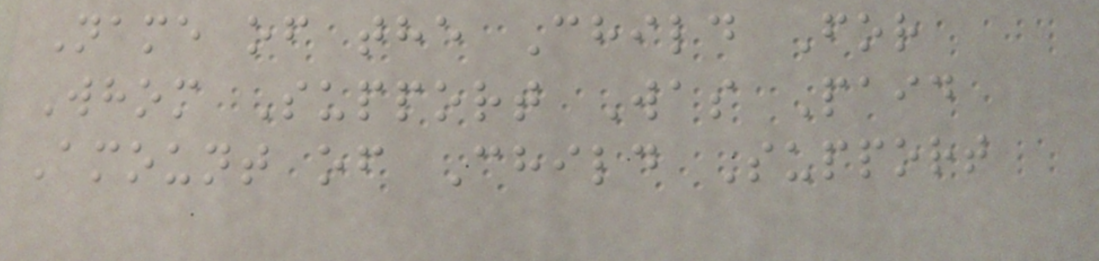Name of the Child For
Whom Support Was Paid
Amount of Child Support
